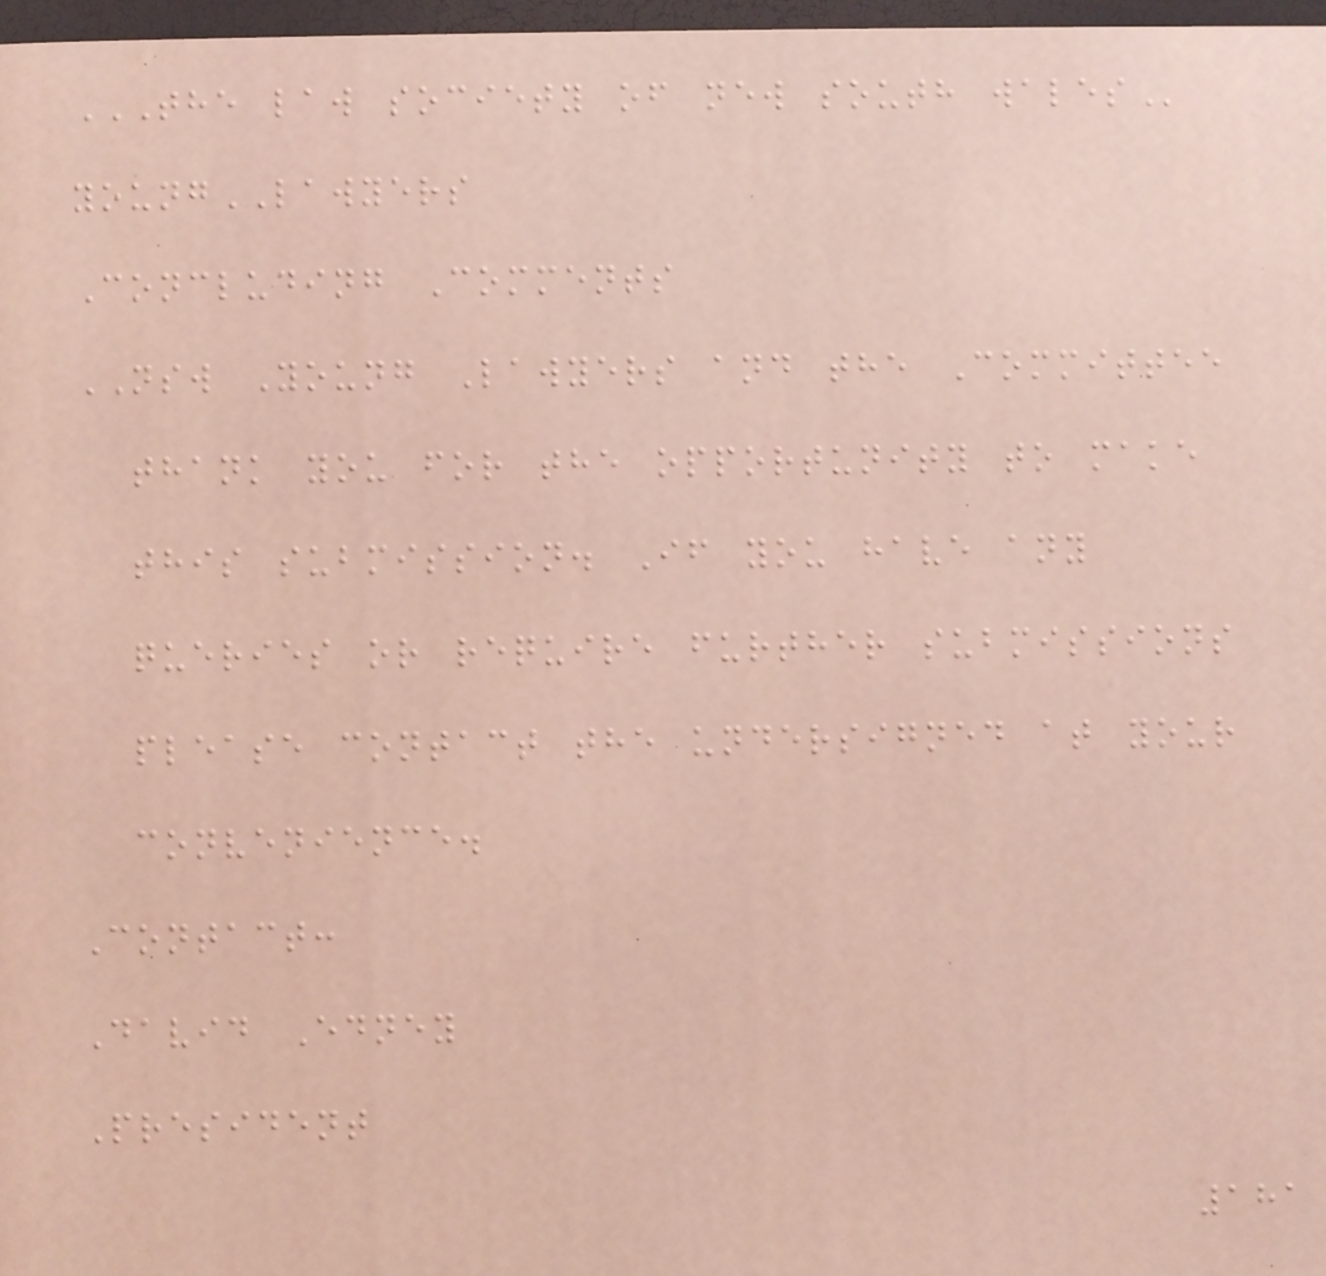THE LAW SOCIETY OF NEW SOUTH WALES
youngLAWYERS
Concluding Comments
NSW Young Lawyers and the Committee
thank you for the opportunity to make
this submission. If you have any
queries or require further submissions
please contact the undersigned at your
convenience.
Contact:
David Edney
President
181
